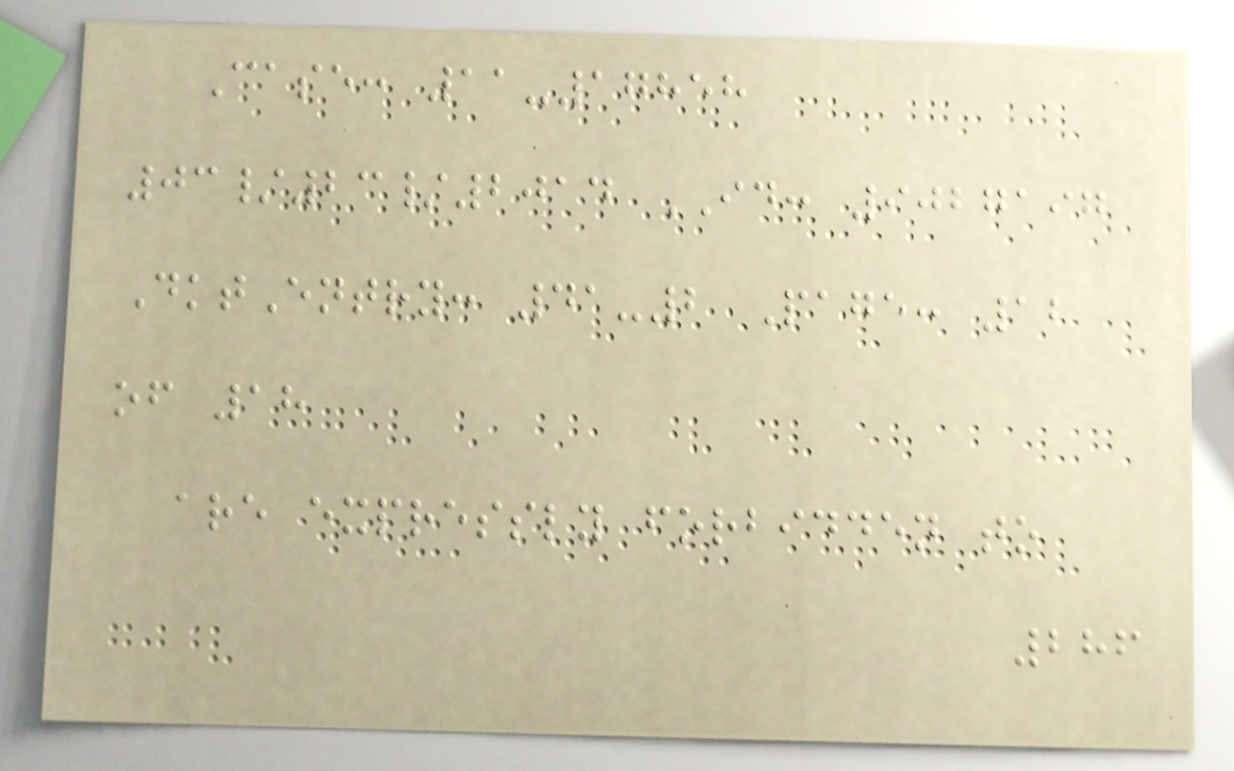Case: 11-17858
03/23/2014 ID: 9027197
DktEntry: 41-2 Page: 12
of 18
are expressly forbidden to
286
